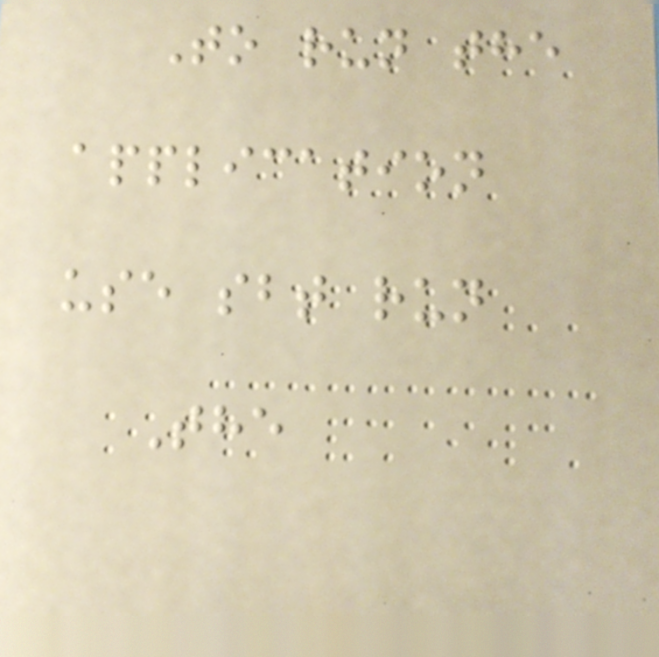To run the
application
use sbt run
The
